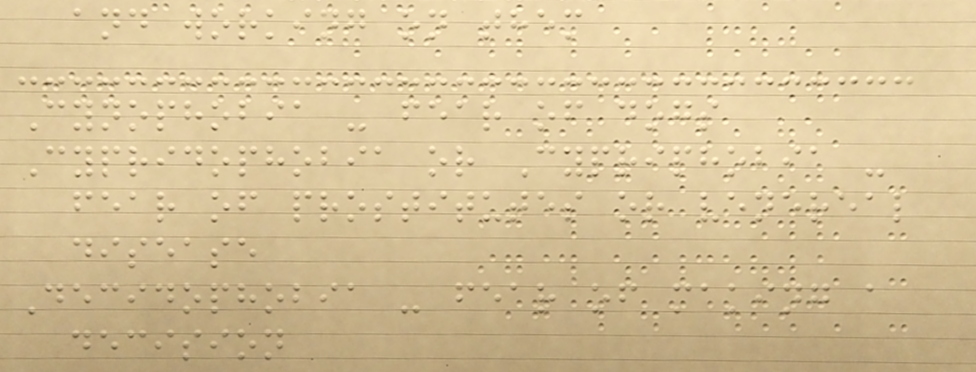and working on them
Cynophobia - fear of dogs
Cypridophobia or Cypriphobia -
fear of prostitutes or venereal
disease
Decidophobia - fear of making a
decision
